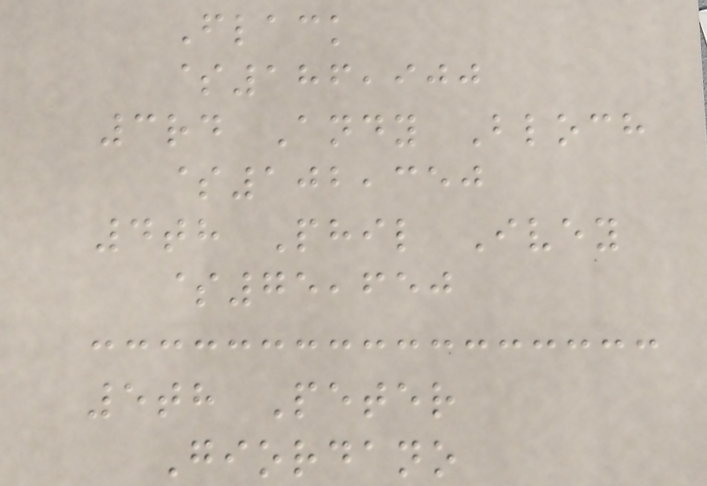Flack
$186,900
3rd Andy Bloch
$102,350
4th Phil Ivey
$75,650
5th Peter
Giordano
